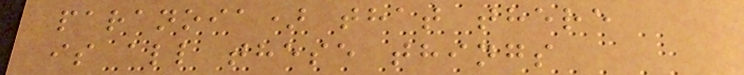paranoia) that there
is all these things
